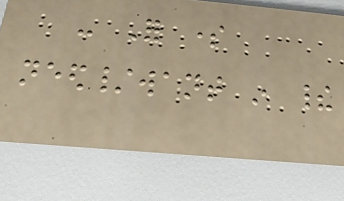- For some
need/want in their
